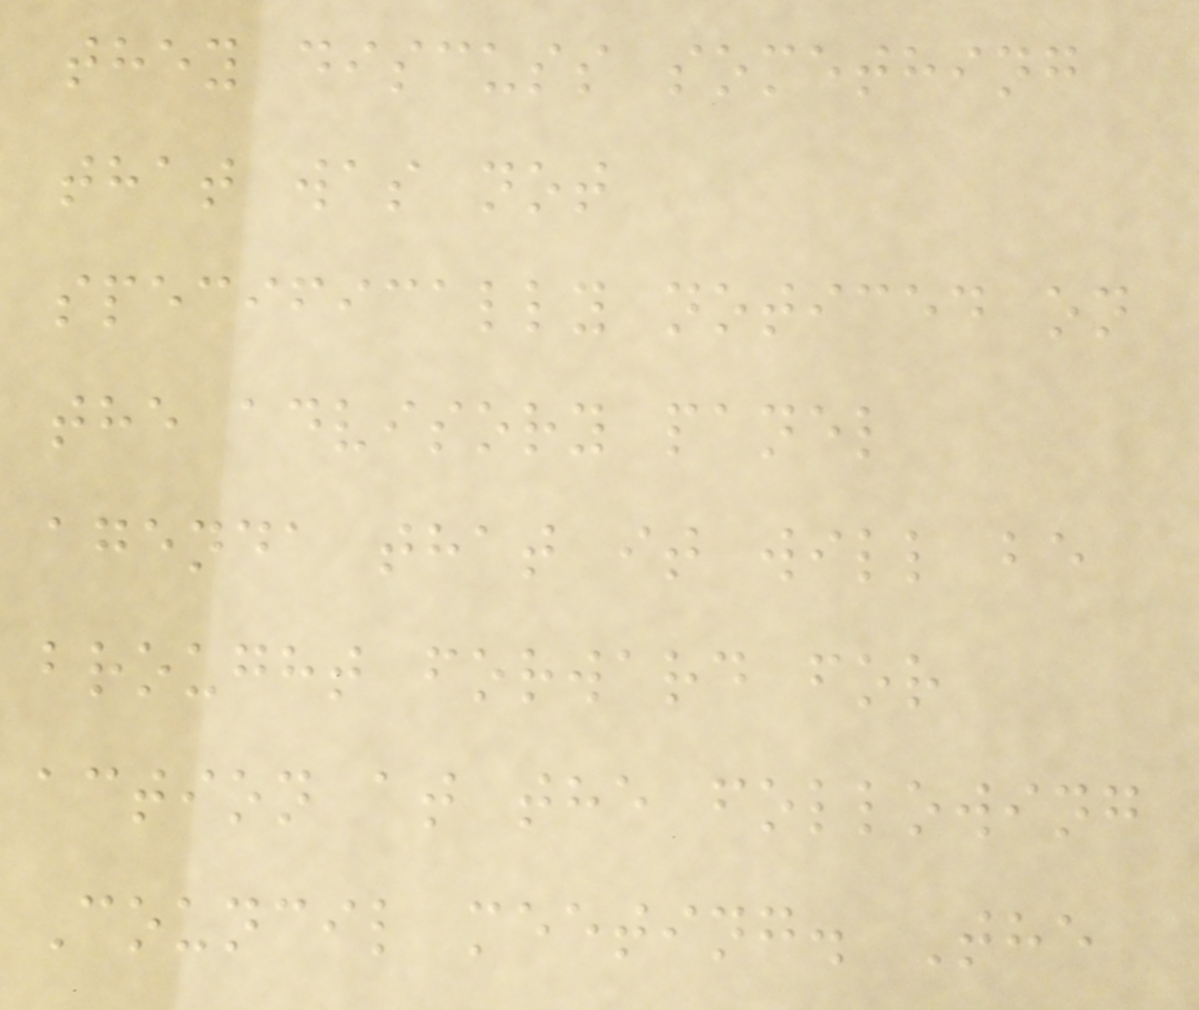they discuss something
that was not
specifically noticed on
the advisory panel
agenda that it will be
brought forward for
action at the following
Council meeting. The
